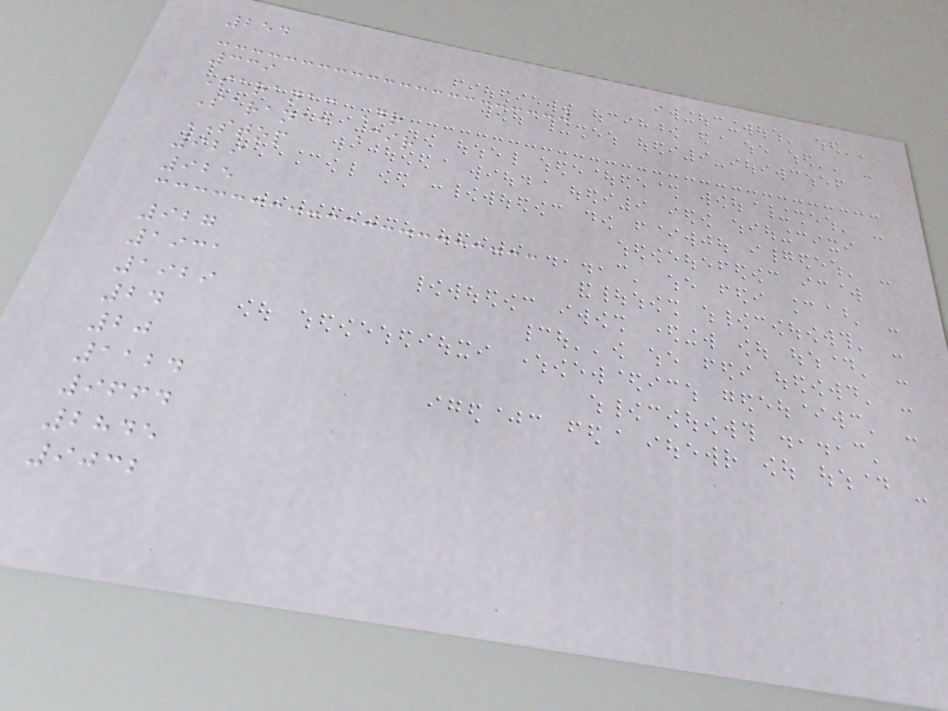254
339
Saranac Dr
Saranac Cir
STOP
929
925
927
1931
1929
24
20
1124
9664
2845
9032
